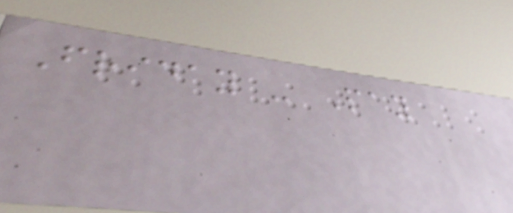Friday - Pay
